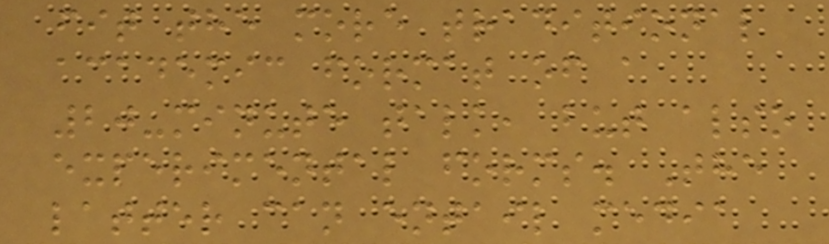fit the more traditional
academic format of a
20-minute talk, but also
experimental forms. The
latter can entail media
